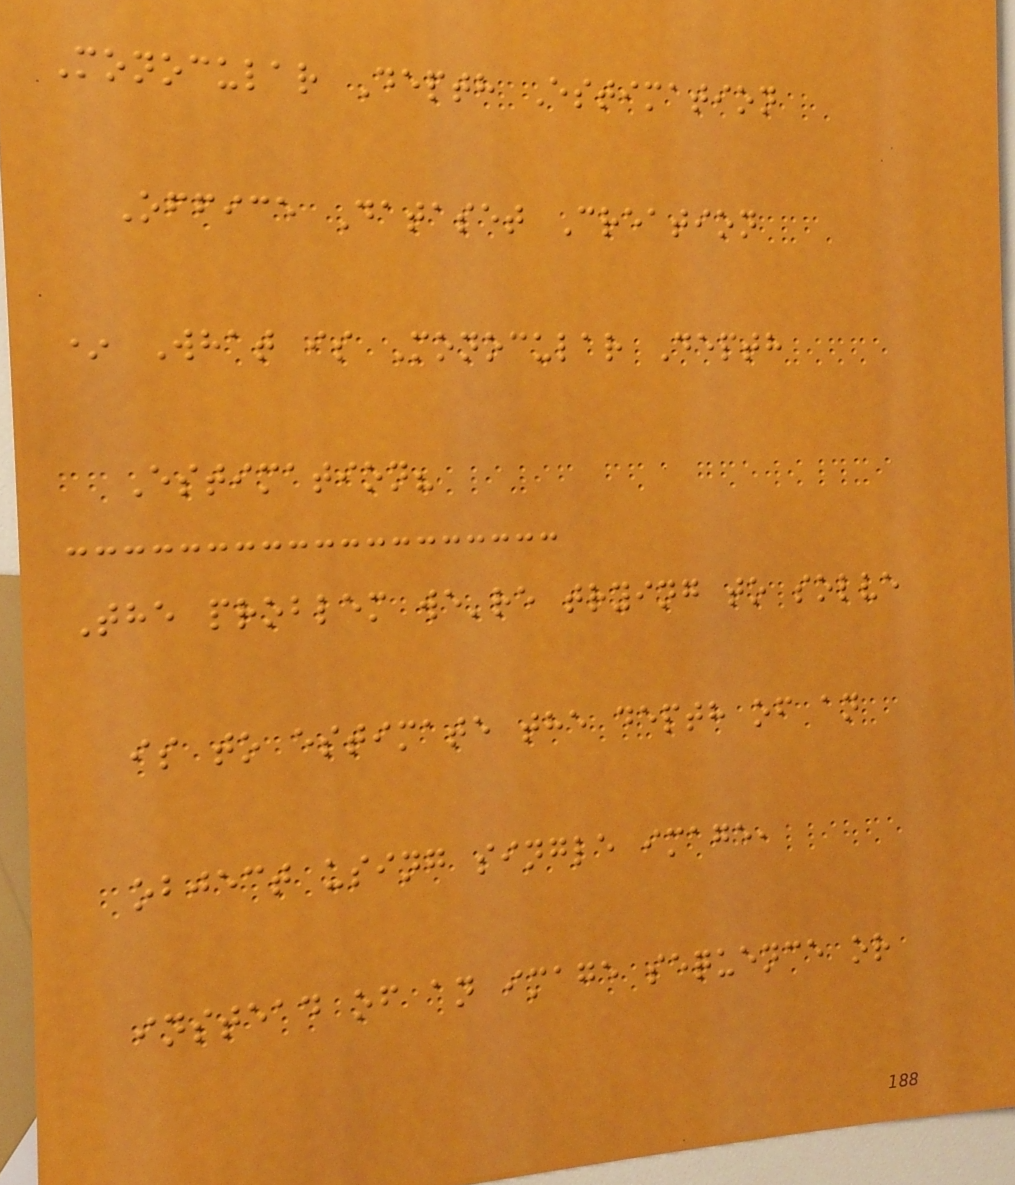Monocular Depth Estimation
Office Dataset Creation
* What is Monocular Depth
Estimation?
The problem we're trying to solve
is to estimate the depth of an
object using single image,
instead of an image sequence or
